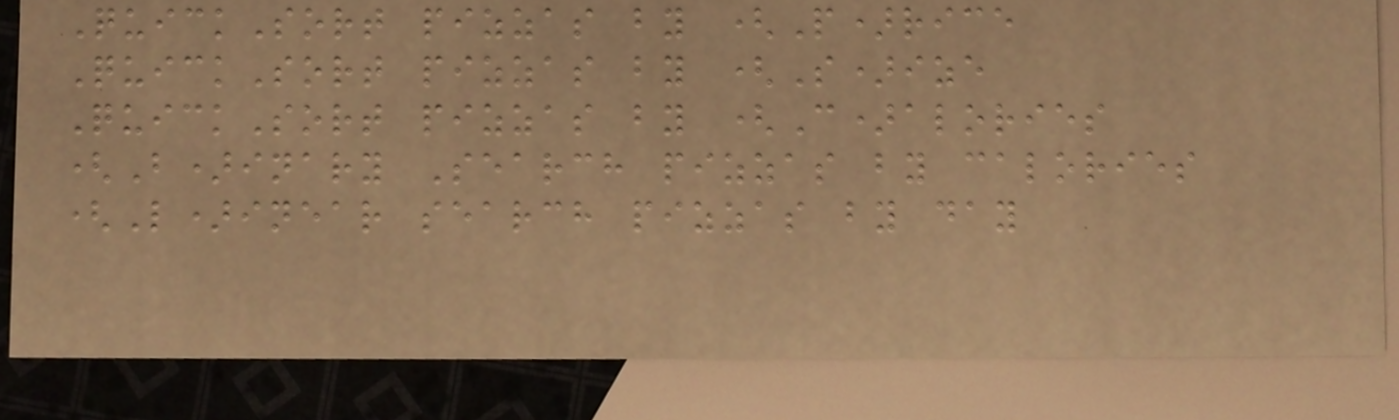QuickSort pizzas by (P)rice
QuickSort pizzas by (S)ize
QuickSort pizzas by (C)alories
(B)inary Search pizzas by calories
(L)inear search pizzas by day
